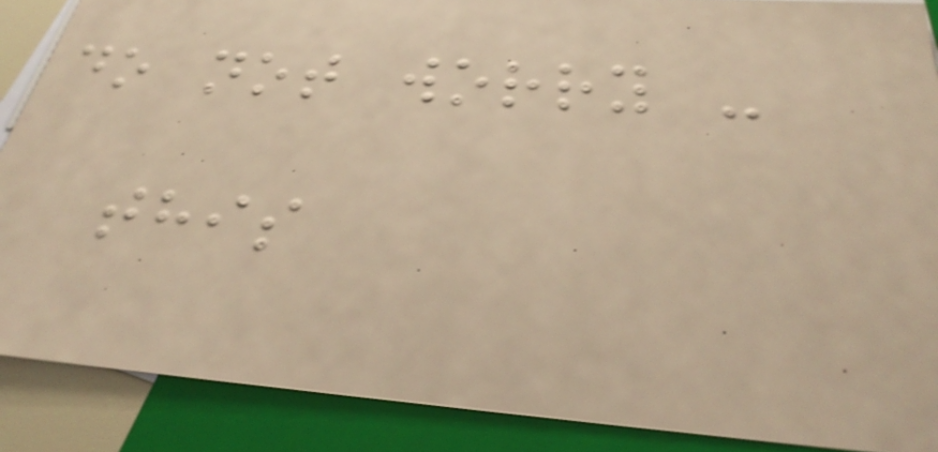do not worry -
this
